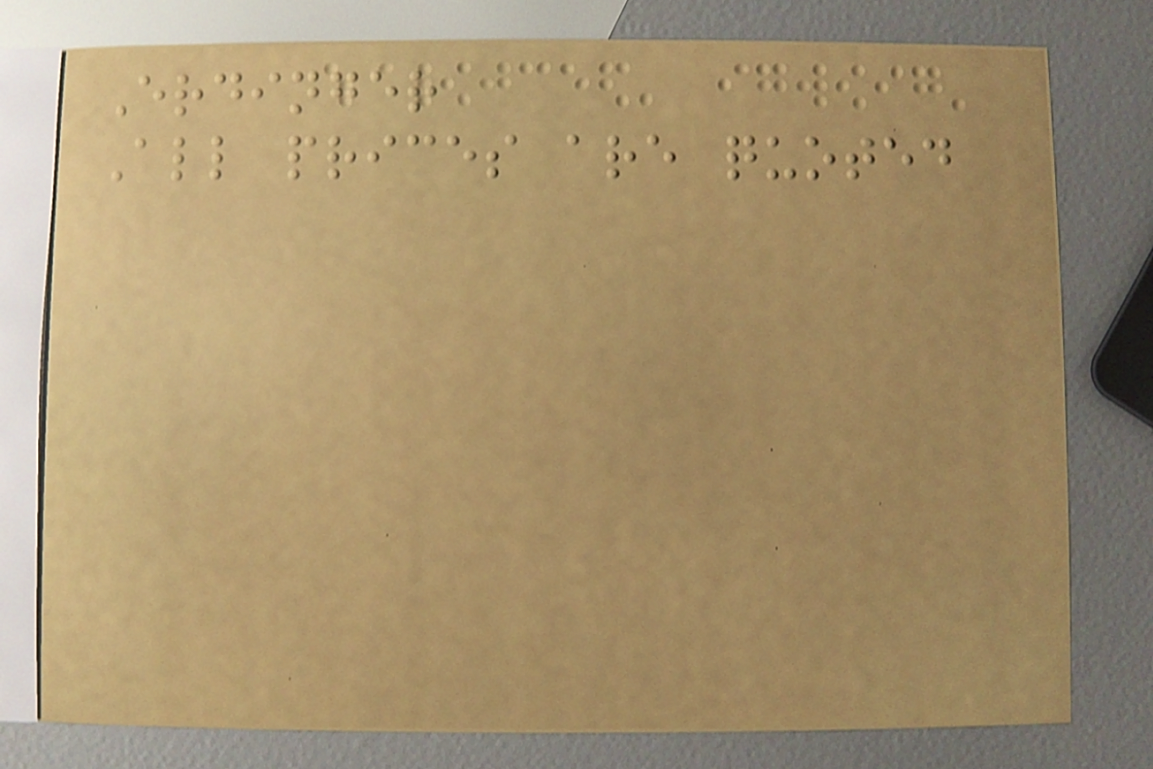Erdinger
All prices are quoted
